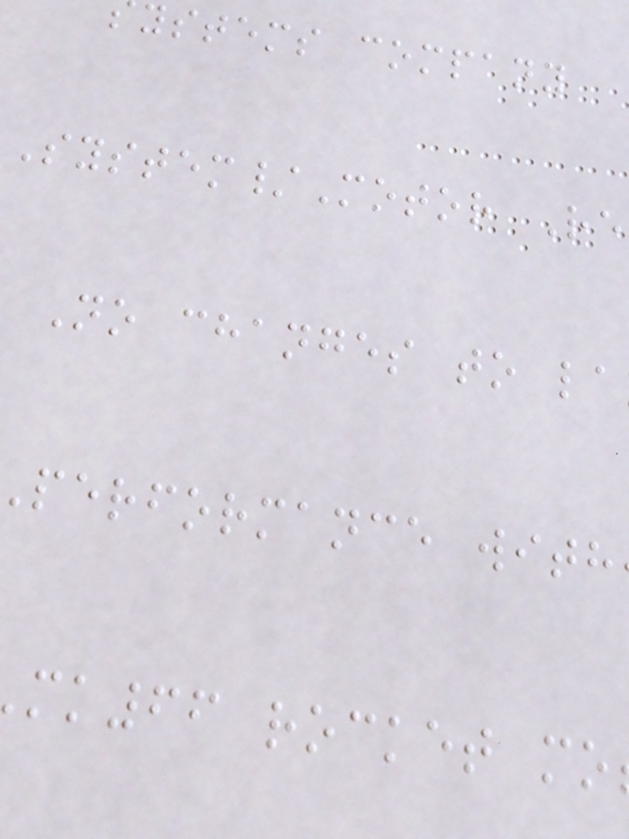ystems company
System/Motor Re
No changes to la
performance with
mk66 rocket mo
